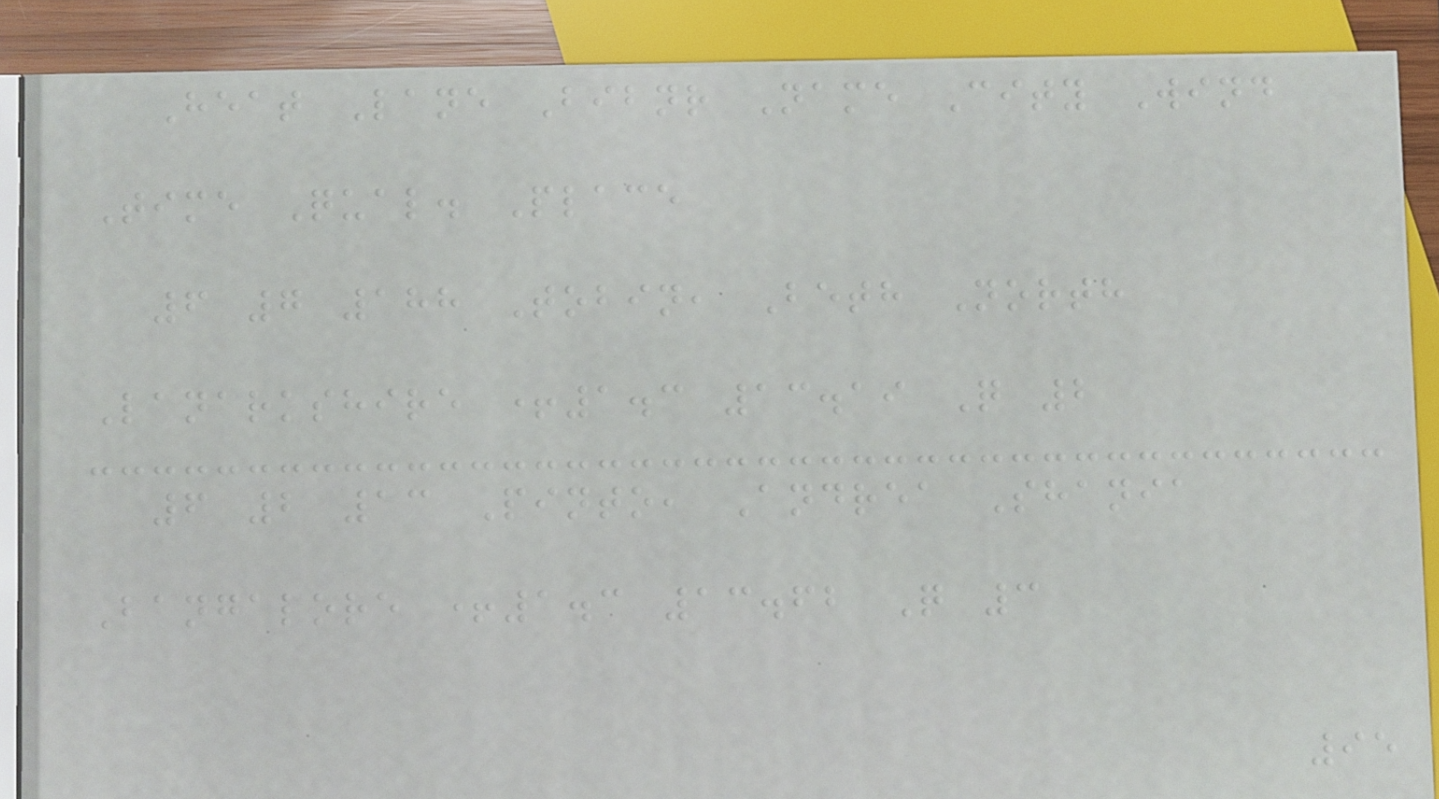Heat Lane Bibnr Name City Wind
Time Qual. Place
6 7 188 Tobin, Beth North
Lanarkshire +1.3 13.19 Q 2
6 2 13 Pinto, Andrea Shania
Bangalore +1.3 13.62 Q 3
95
